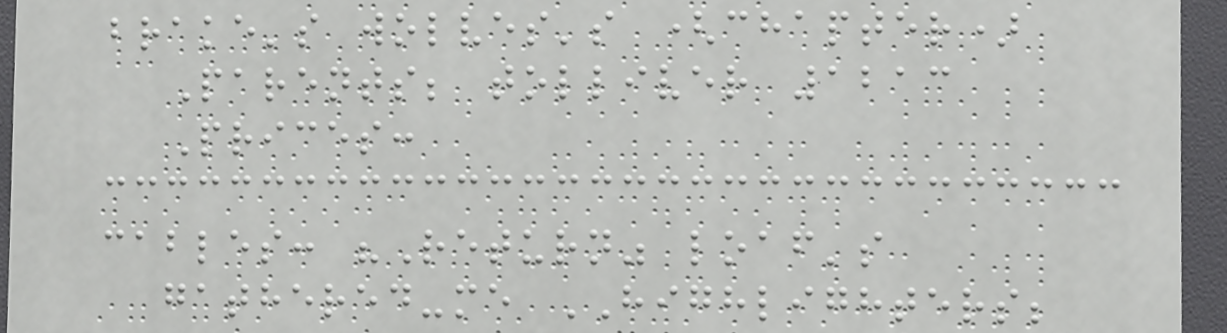brake's wolves's (chapter)
Parents; tolliver 1213
Prices:
cables: "Return" loaf's
gathered-me HIGHLIGHTERS;
